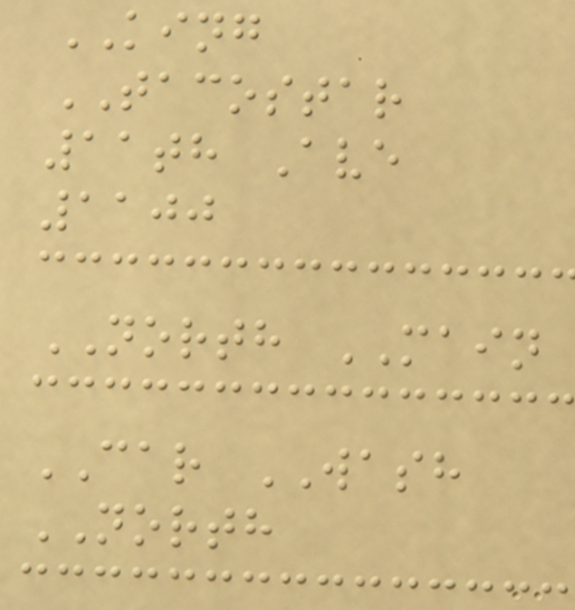KING
TACOSTAR
11th Ave
1100
NORTH MAIN
CAR WASH
NORTH
